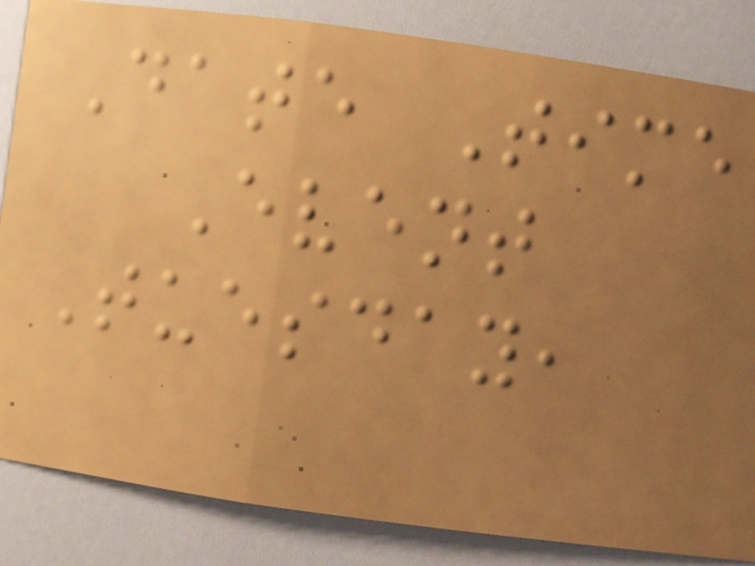Date Time
Event
Tuesday,
